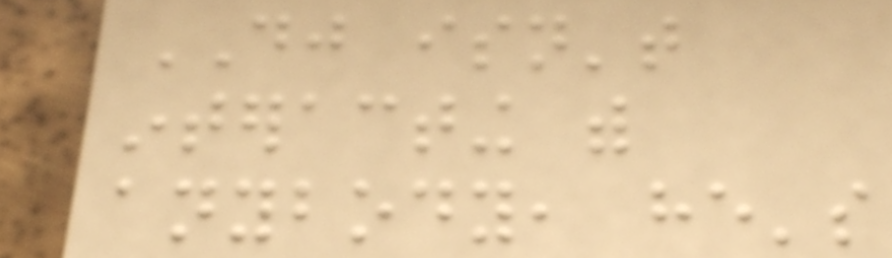DJ isn't
interacting with
anybody, he's
